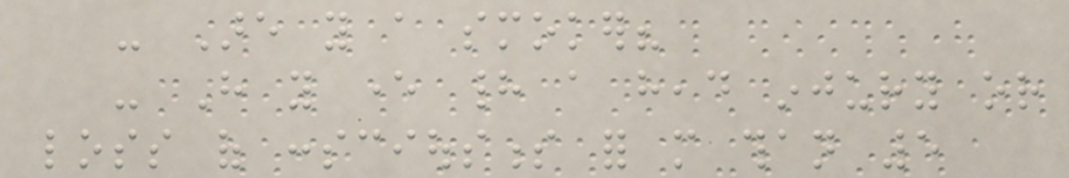- Are you a smoker?
- Have you ever had a head injury or
loss of consciousness for more than 5
